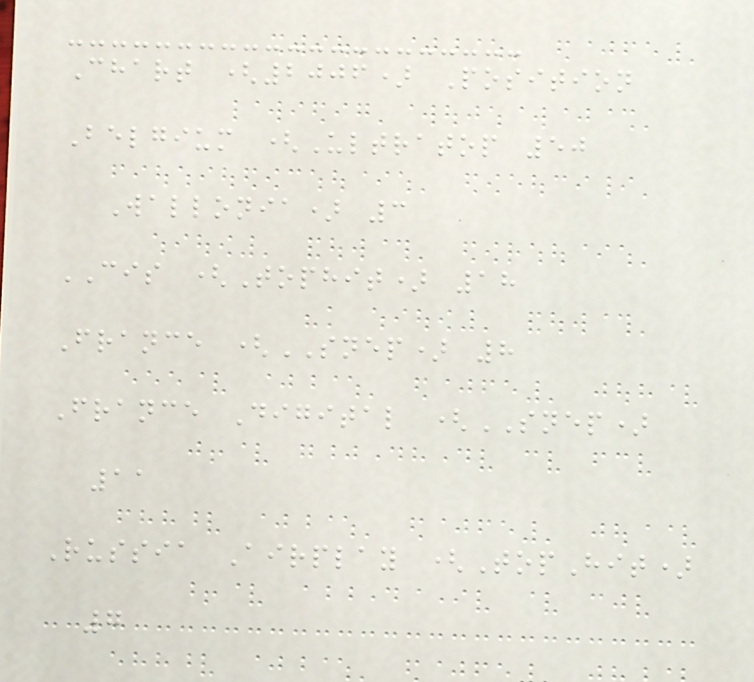Chart (2006) Position
Belgium (Ultratop 50
Wallonia) 3
CIS (Tophit) 18
France (SNEP) 8
France Digital (SNEP)
11
Russia Airplay (TopHit)
7
